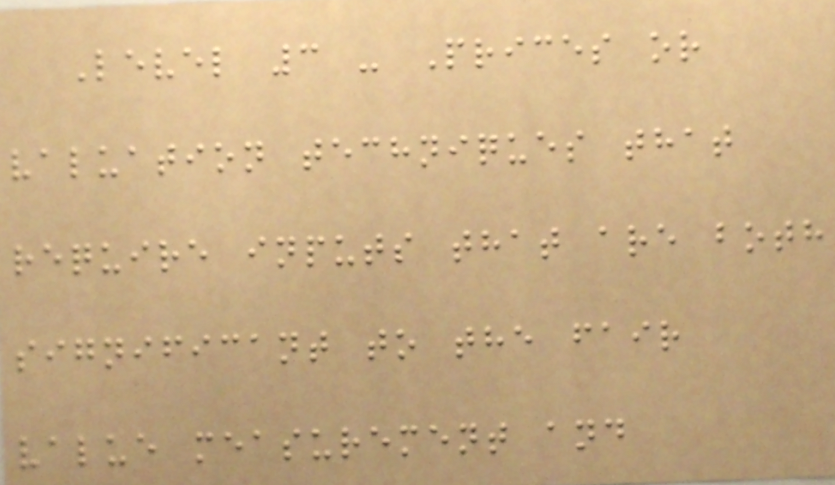Level 3 - Prices or
valuation techniques that
require inputs that are both
significant to the fair
value measurement and
